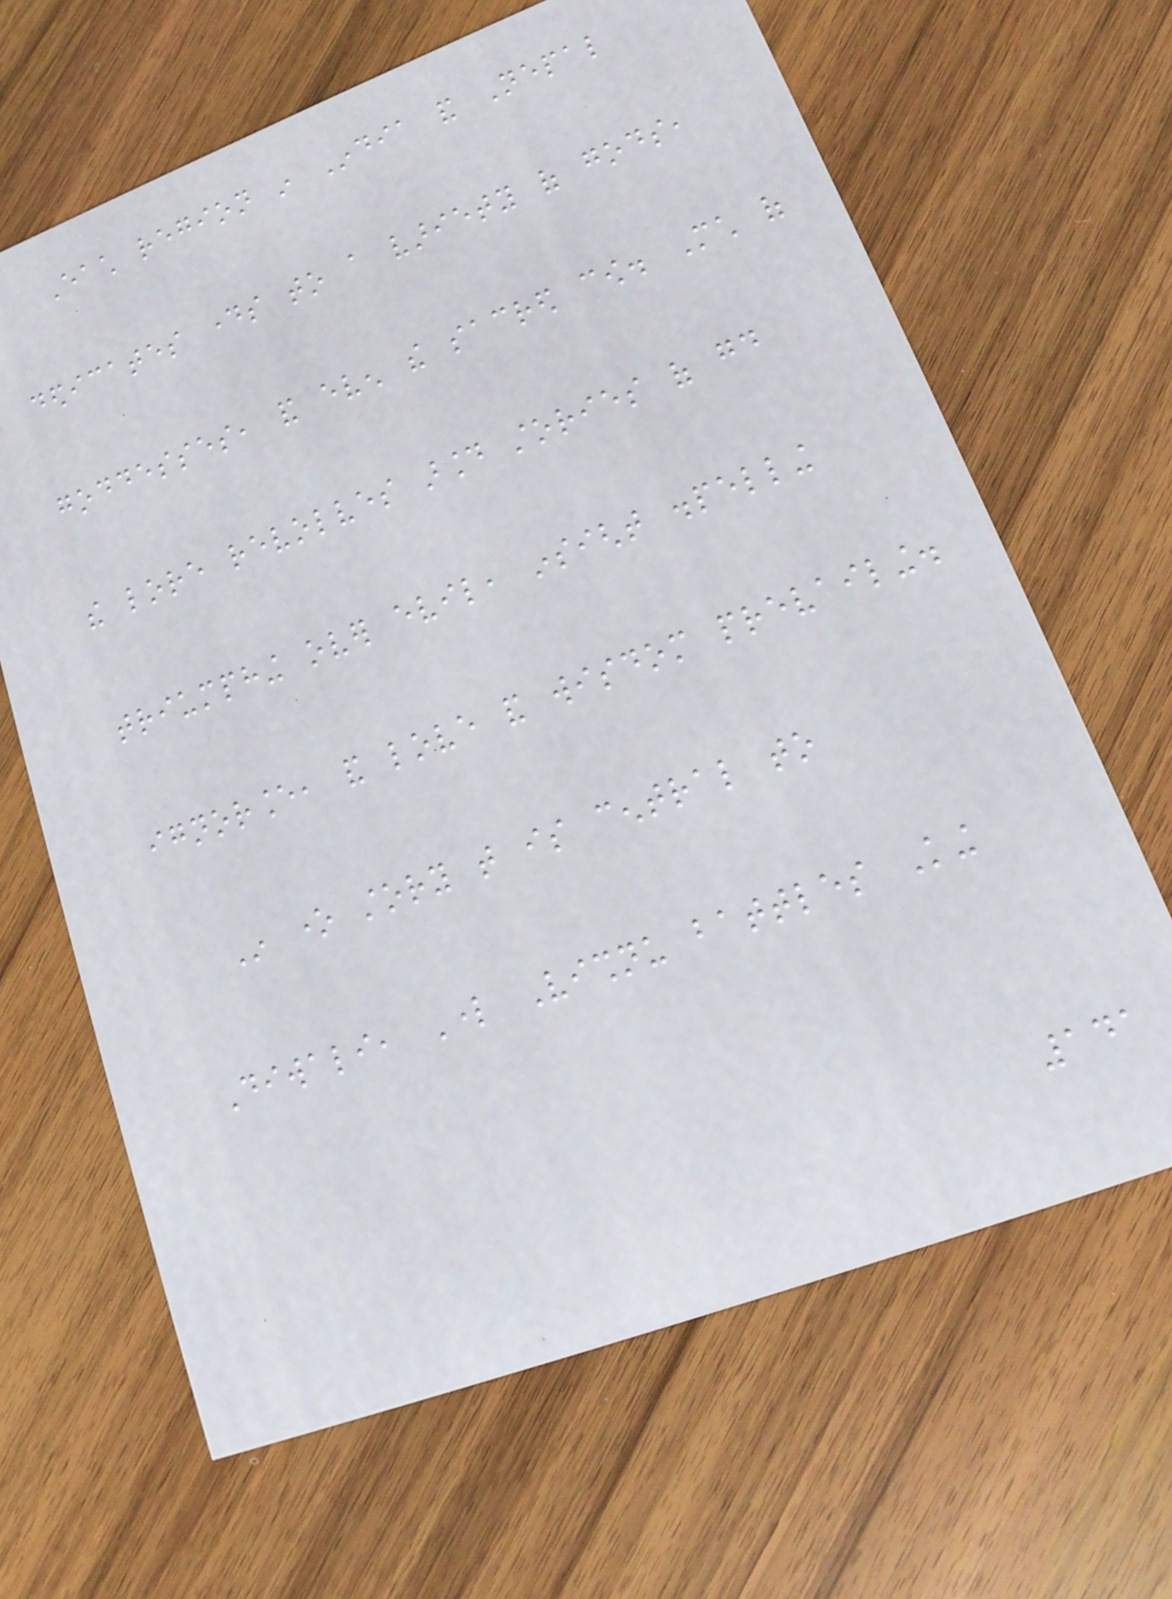Each region in India and Nepal
dedicates days to a variety of gods,
goddesses, and even the sacred cow. Much of
the lore revolves around stories of good
triumphing over evil, insight dispelling
ignorance, and love and wisdom prevailing.
In one story that is central to
Diwali, Lord Vishnu battles King
141
